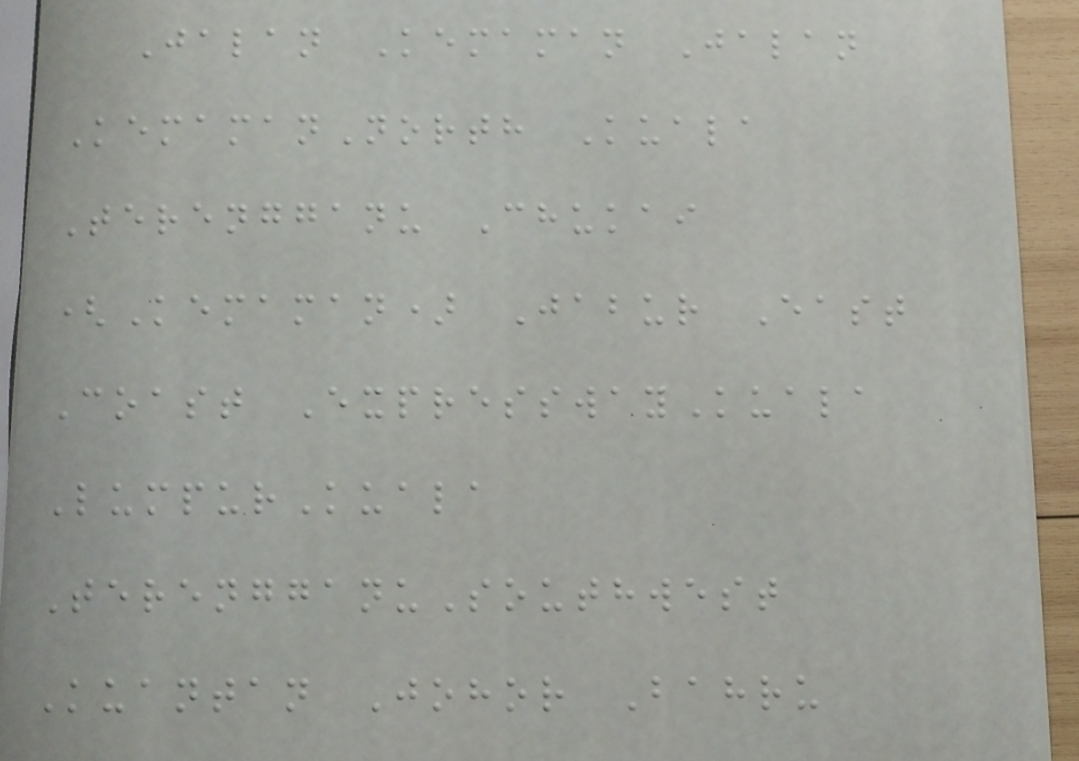Jalan Kemaman Jalan
KemamanNorth Kuala
Terengganu Chukai
(Kemaman) Jabur East
Coast ExpresswayKuala
LumpurKuala
TerengganuSouthwest
Kuantan Johor Bahru
